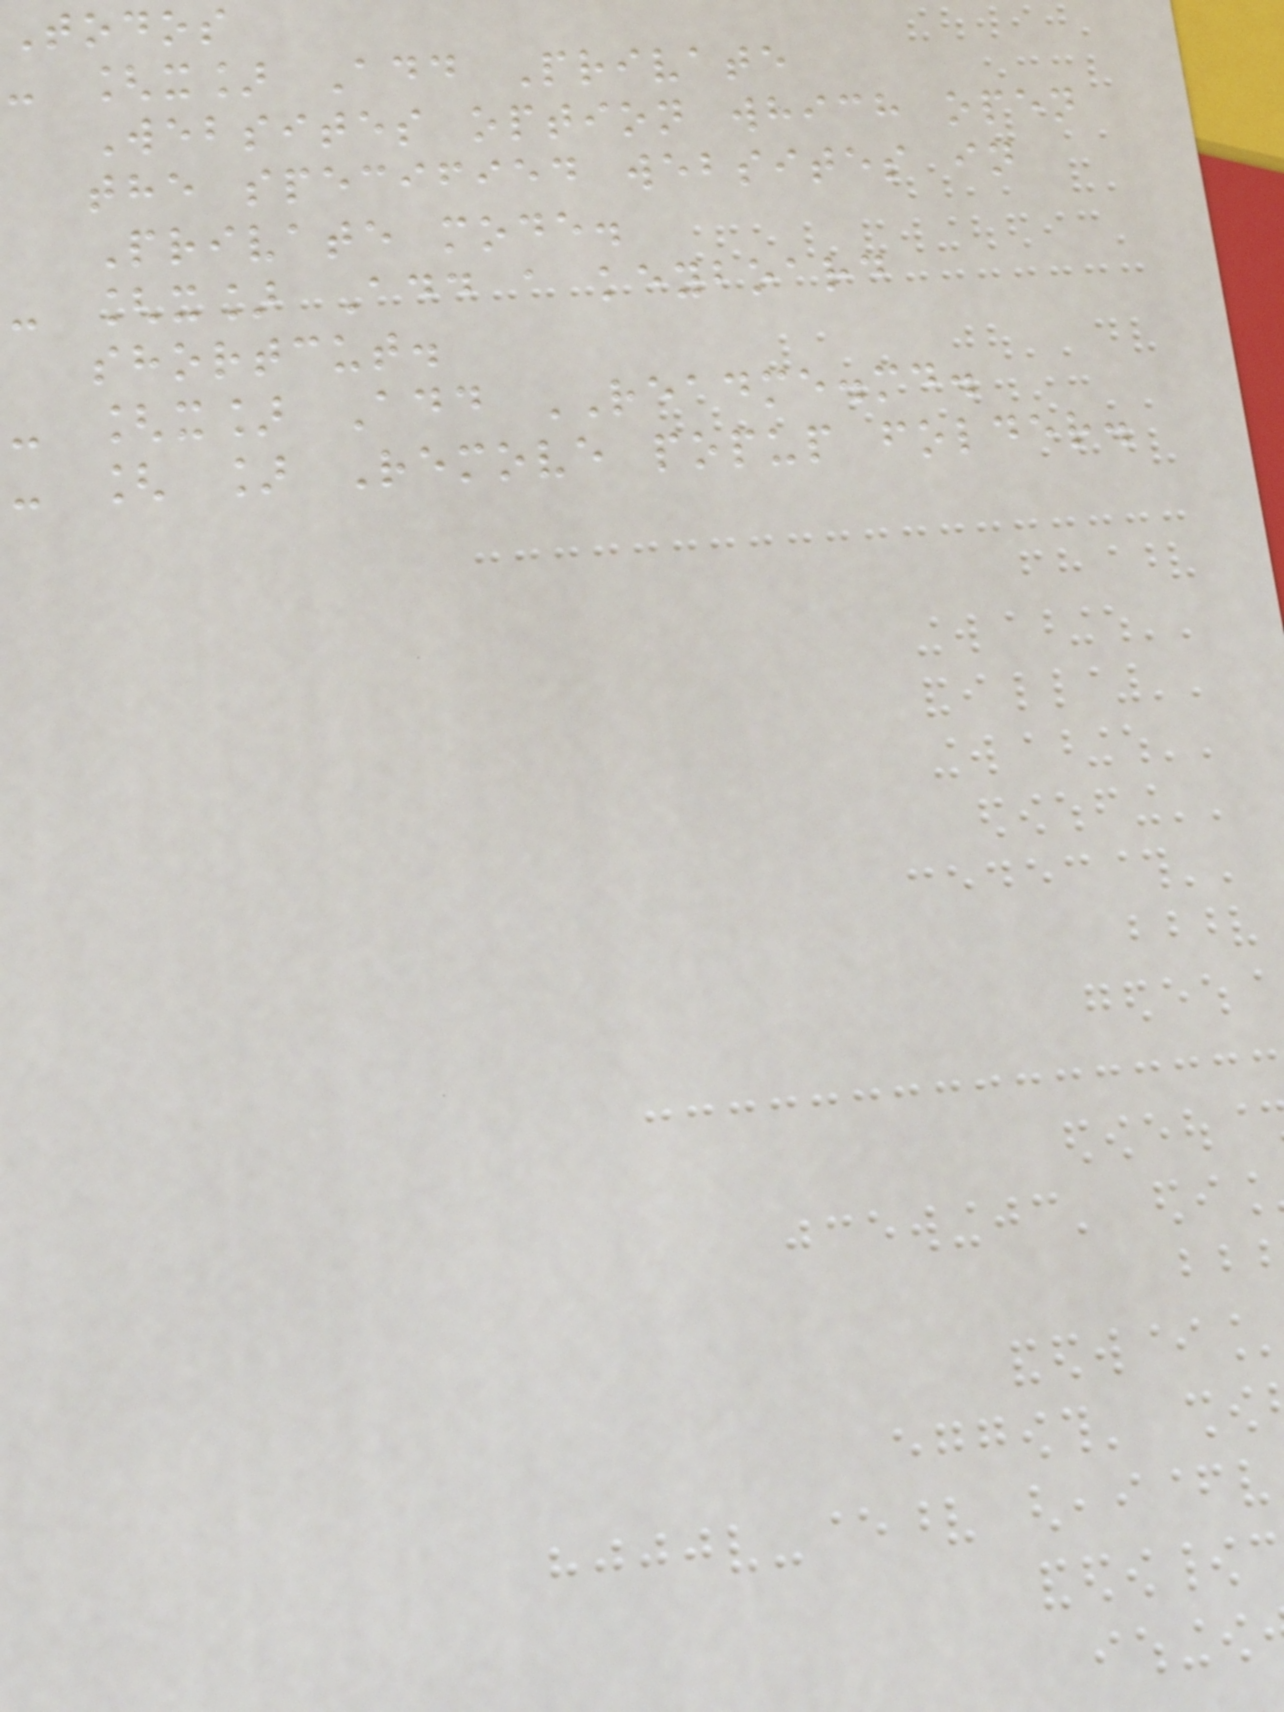Todos
- [x] Add Private
Websites option which open
the specified websites in
Private mode.
- [x] Add a keyboard
shortcut.
- [x] Add README.md.
- [ ] Remove popup folder.
